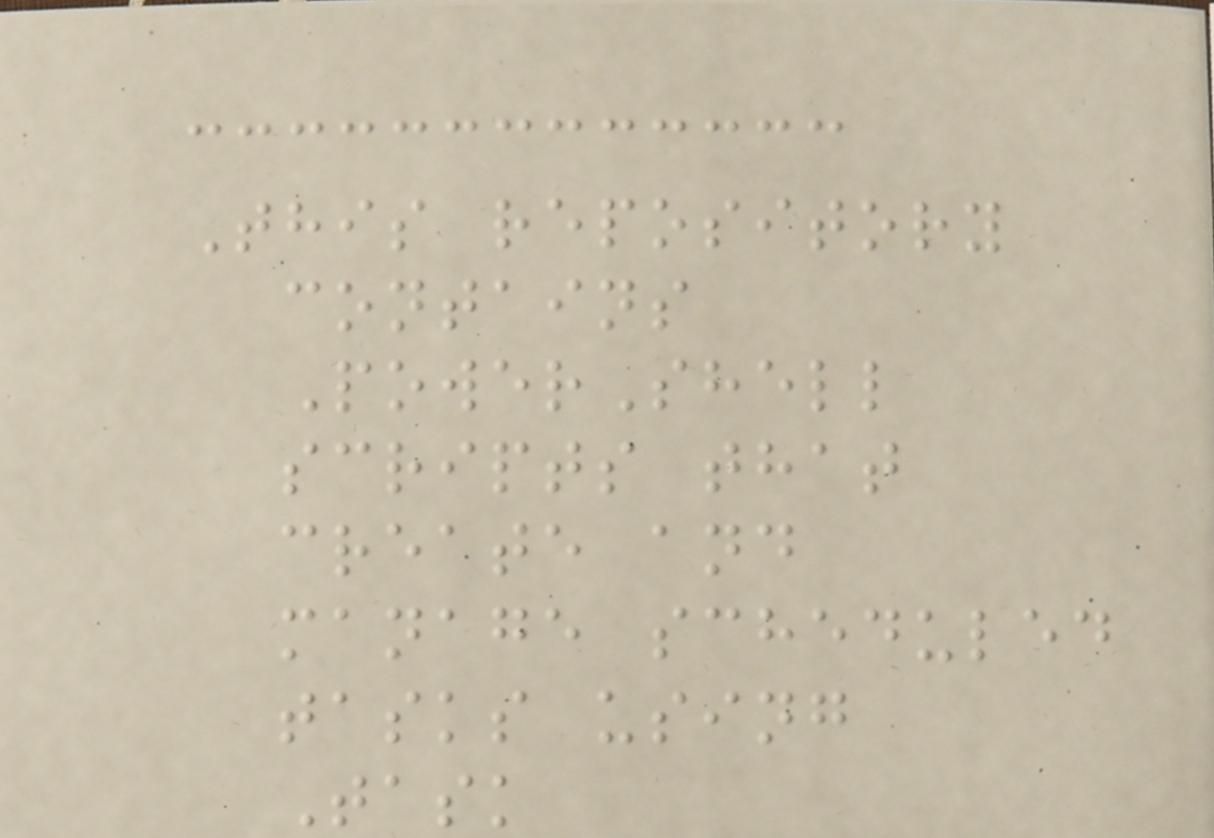This repository
contains
PowerShell
scripts that
create and
manage scheduled
tasks using
Task
